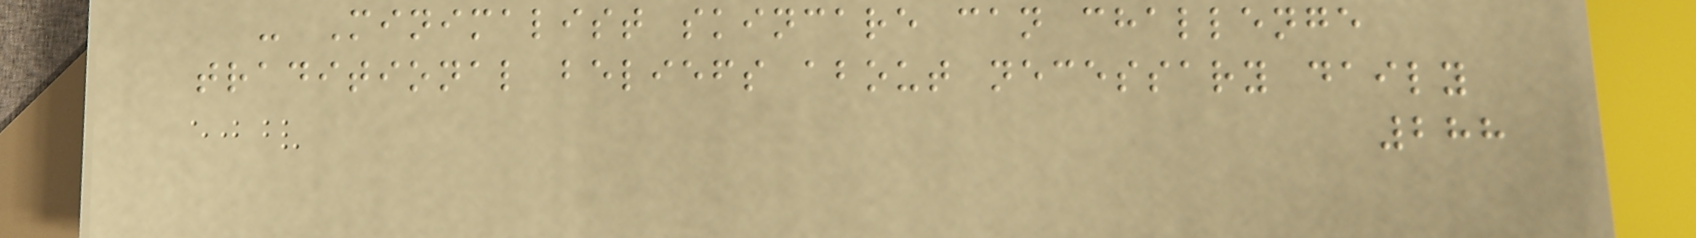- Minimalist skincare can challenge
traditional beliefs about necessary daily
288
